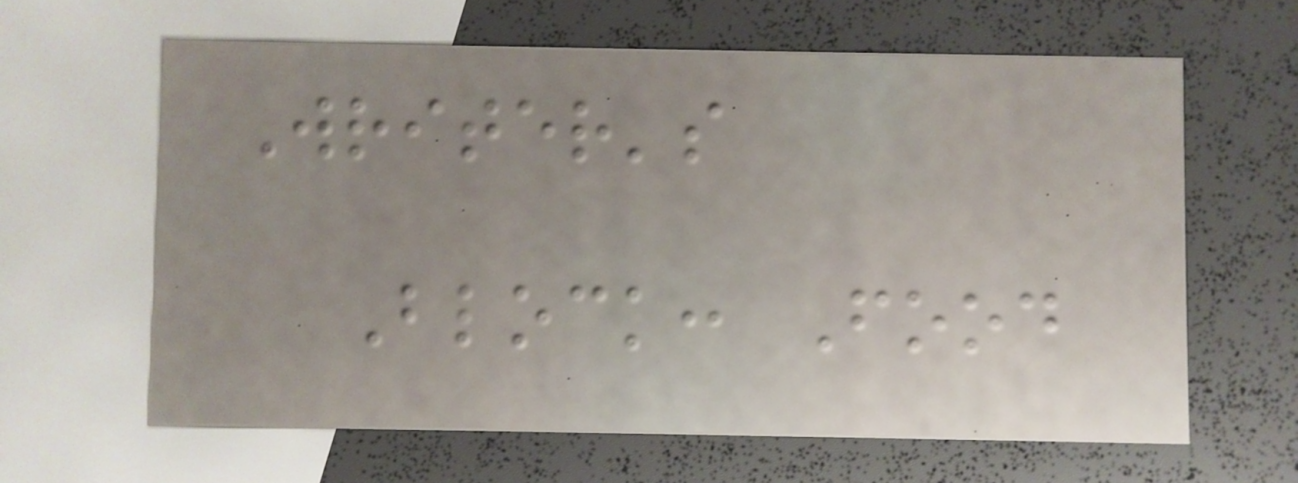Writer's
Block: Food
